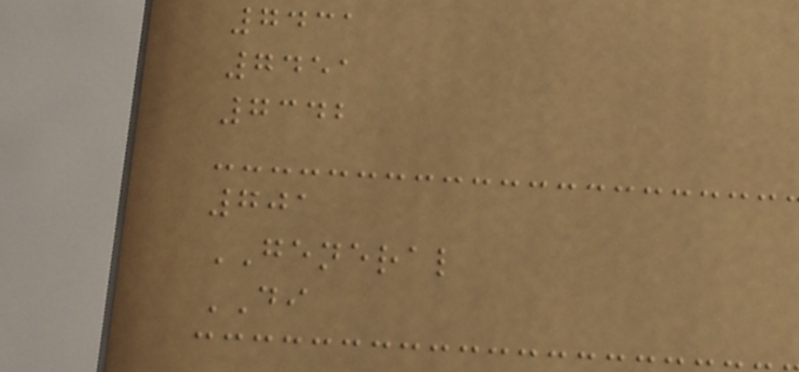7431
7451
7342
701
GENERAL
DI
